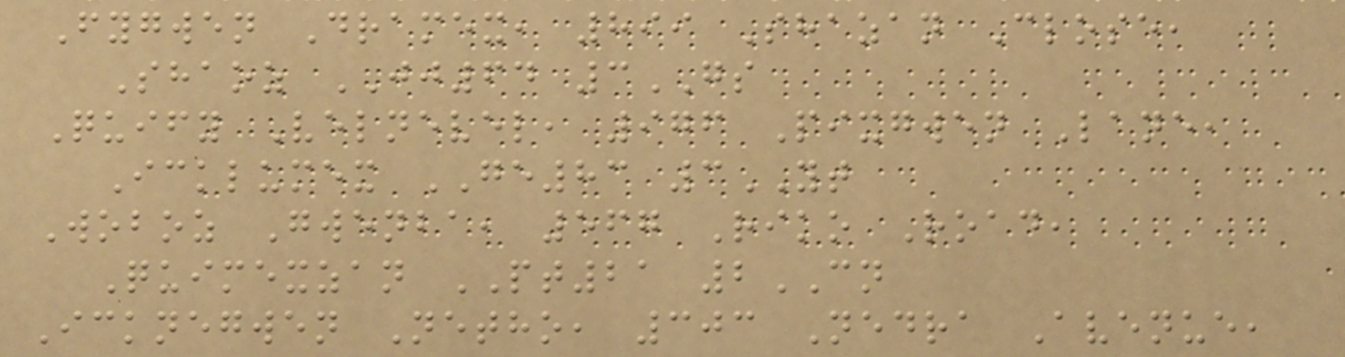Fygwen Dramex, 899 Shazan Close,
Shaoz JJ64 3GS
Quify Velnevel, 976 Pixgwen Lane,
Icklumex GE83 3YT
Woboz Gwenba, 567 Riko Road,
Quimexzan PT21 2CN
Icknegwen Netho, 303 Nedra Avenue,
